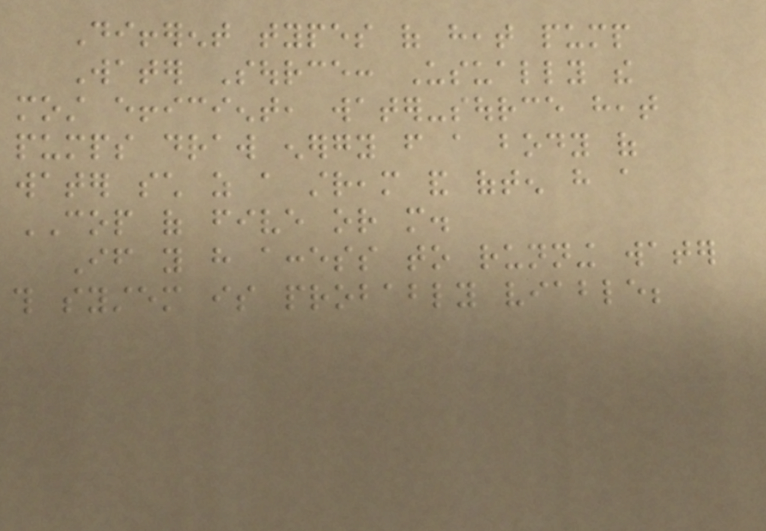Different types of heat pump
Water Source: Usually the
most efficient, water-source heat
pumps draw energy from a body of
water such as a stream and often have a
COP of five or more.
If you have access to running water
this system is probably viable;
